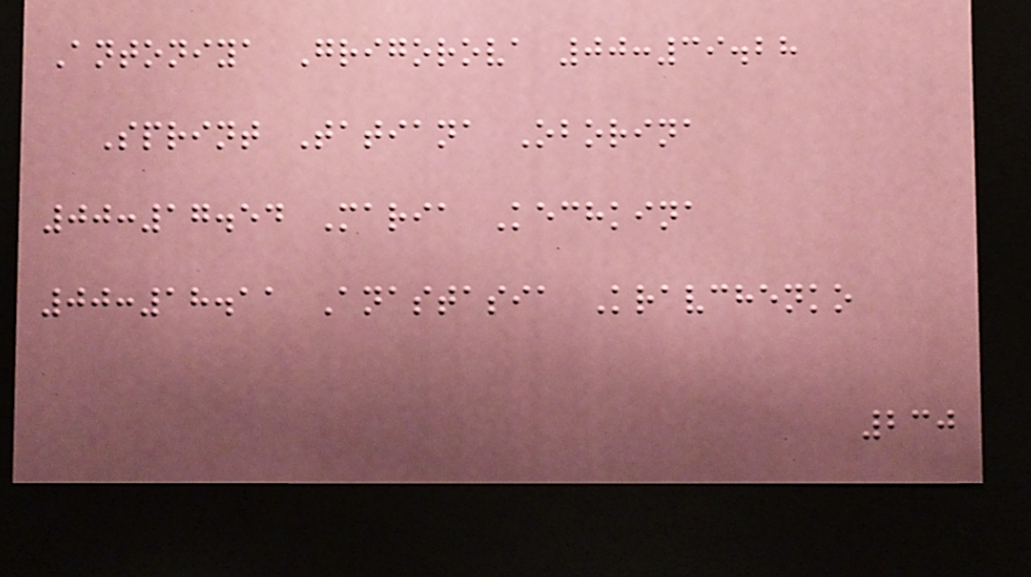Antoniya Grigorova 00:39.28
Sprint Tatiana Oborina
00:17.54 Maria Kechkina
00:18.11 Anastasia Kravchenko
230
